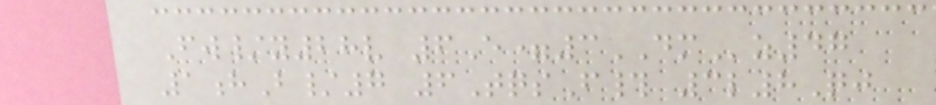Fw/y28v 6E=3DMz47
1hB/7 6TqsF# 3l8Qj
